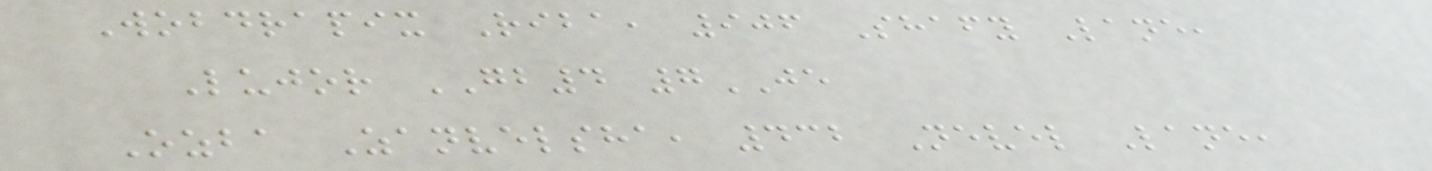Wobdrapix Riba, 906 Shafy Lane,
Lujor GB4 7JE
Ozba Zanvelsha, 432 Nevel Lane,
